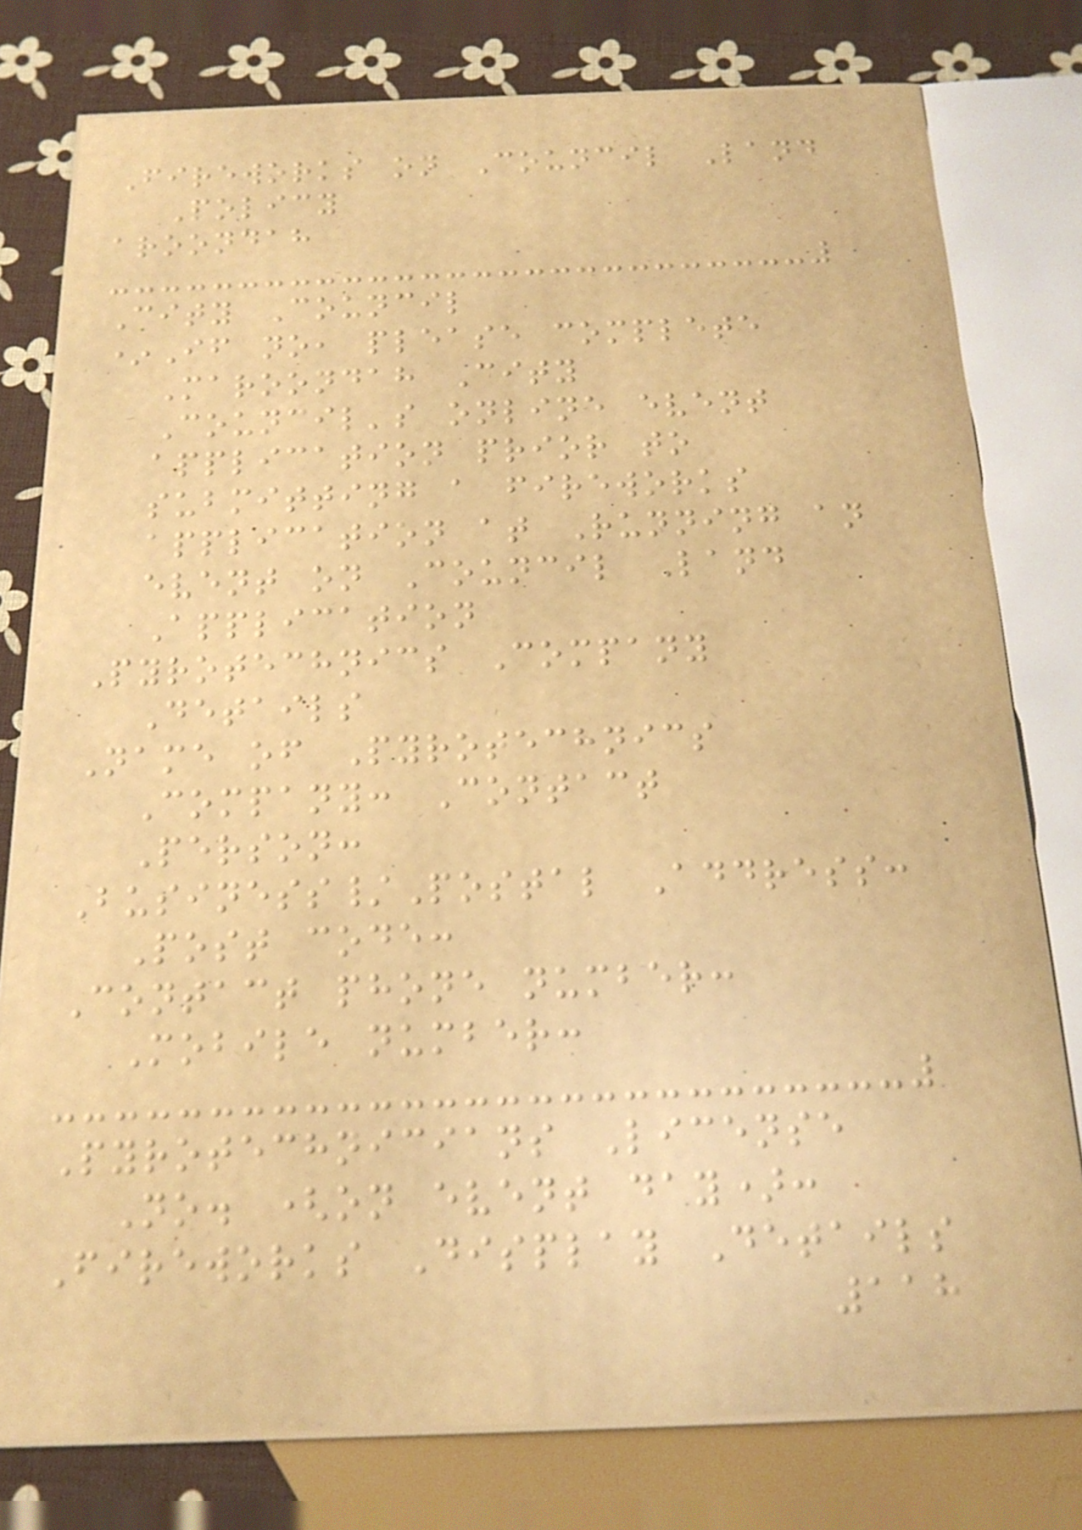Fireworks on Council Land
Policy
aroondah
City Council
*If no, please complete
Maroondah City
Council's online event
application prior to
submitting a fireworks
application at Running an
event on Council Land
Application
Pyrotechnics Company
Details
Name of Pyrotechnics
Company: Contact
Person:
Business/Postal Address:
Post code:
Contact phone number:
Mobile number:
Pyrotechnicians License
No. (on event day):
Fireworks Display Details
118
